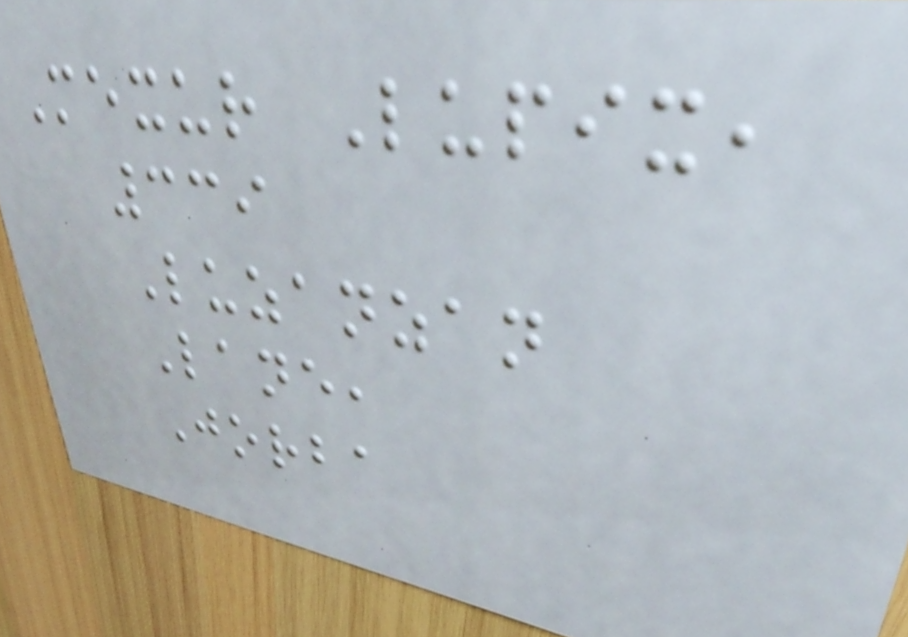Mexur Lupix,
339
Luzanzan
Lane,
Jorba
